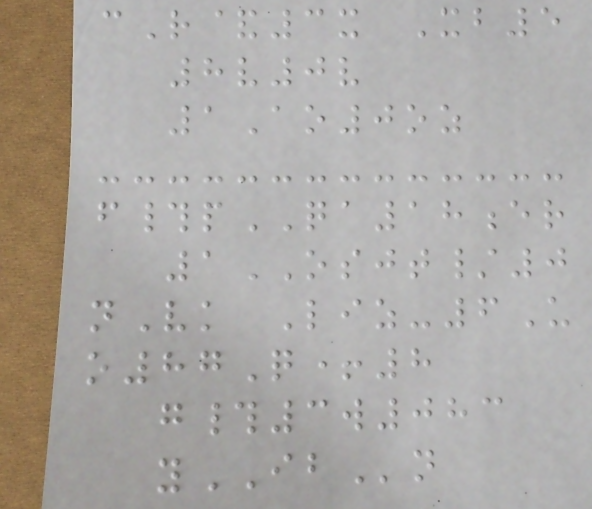cR&3x Xb5
8v0v
1Ao0oz
f#pQA18er
1OSJT/0
nVk Liz-6U
o87Q+8
g#3w083
yIBn
